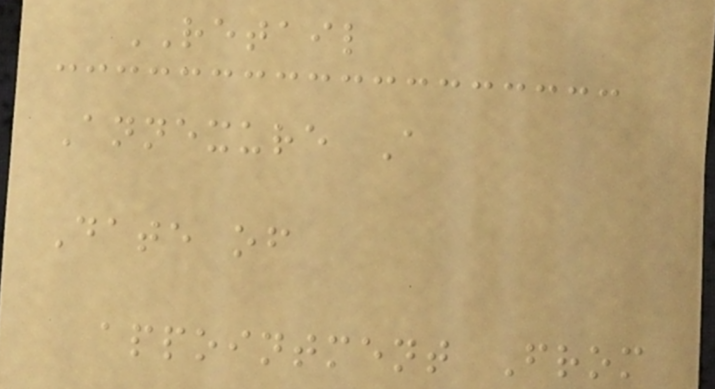RETAIL
Annexure A
Date of
appointment From
